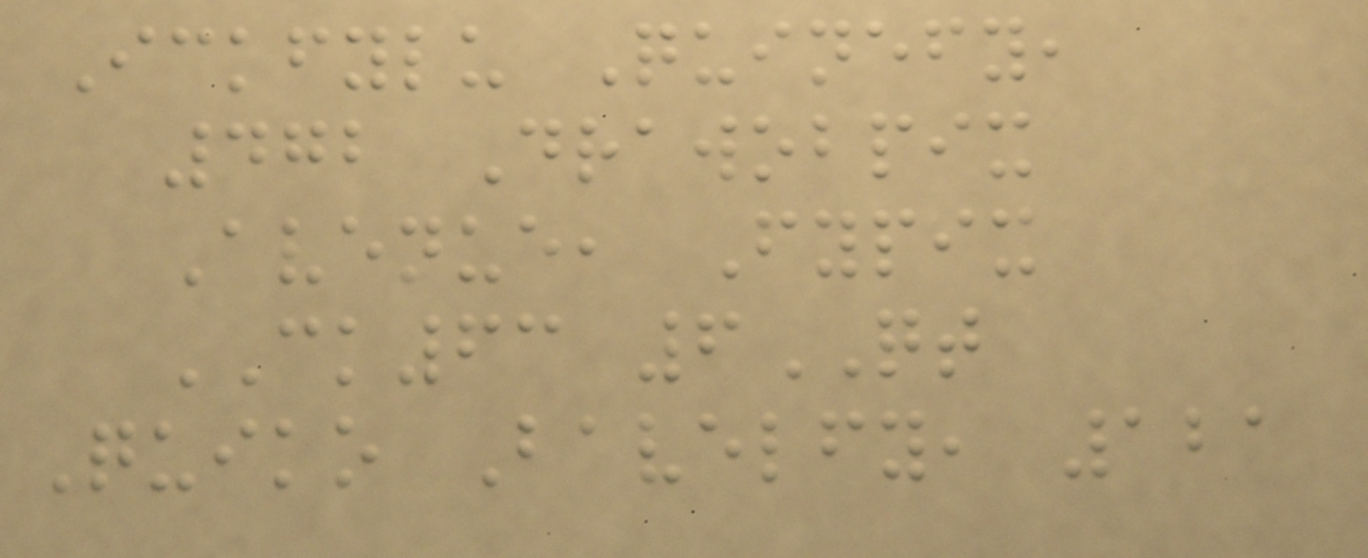Ickfylu Quinefy,
472 Drawobpix
Avenue, Fypix
CK63 6QT
Quiko Bavelfy, 121
